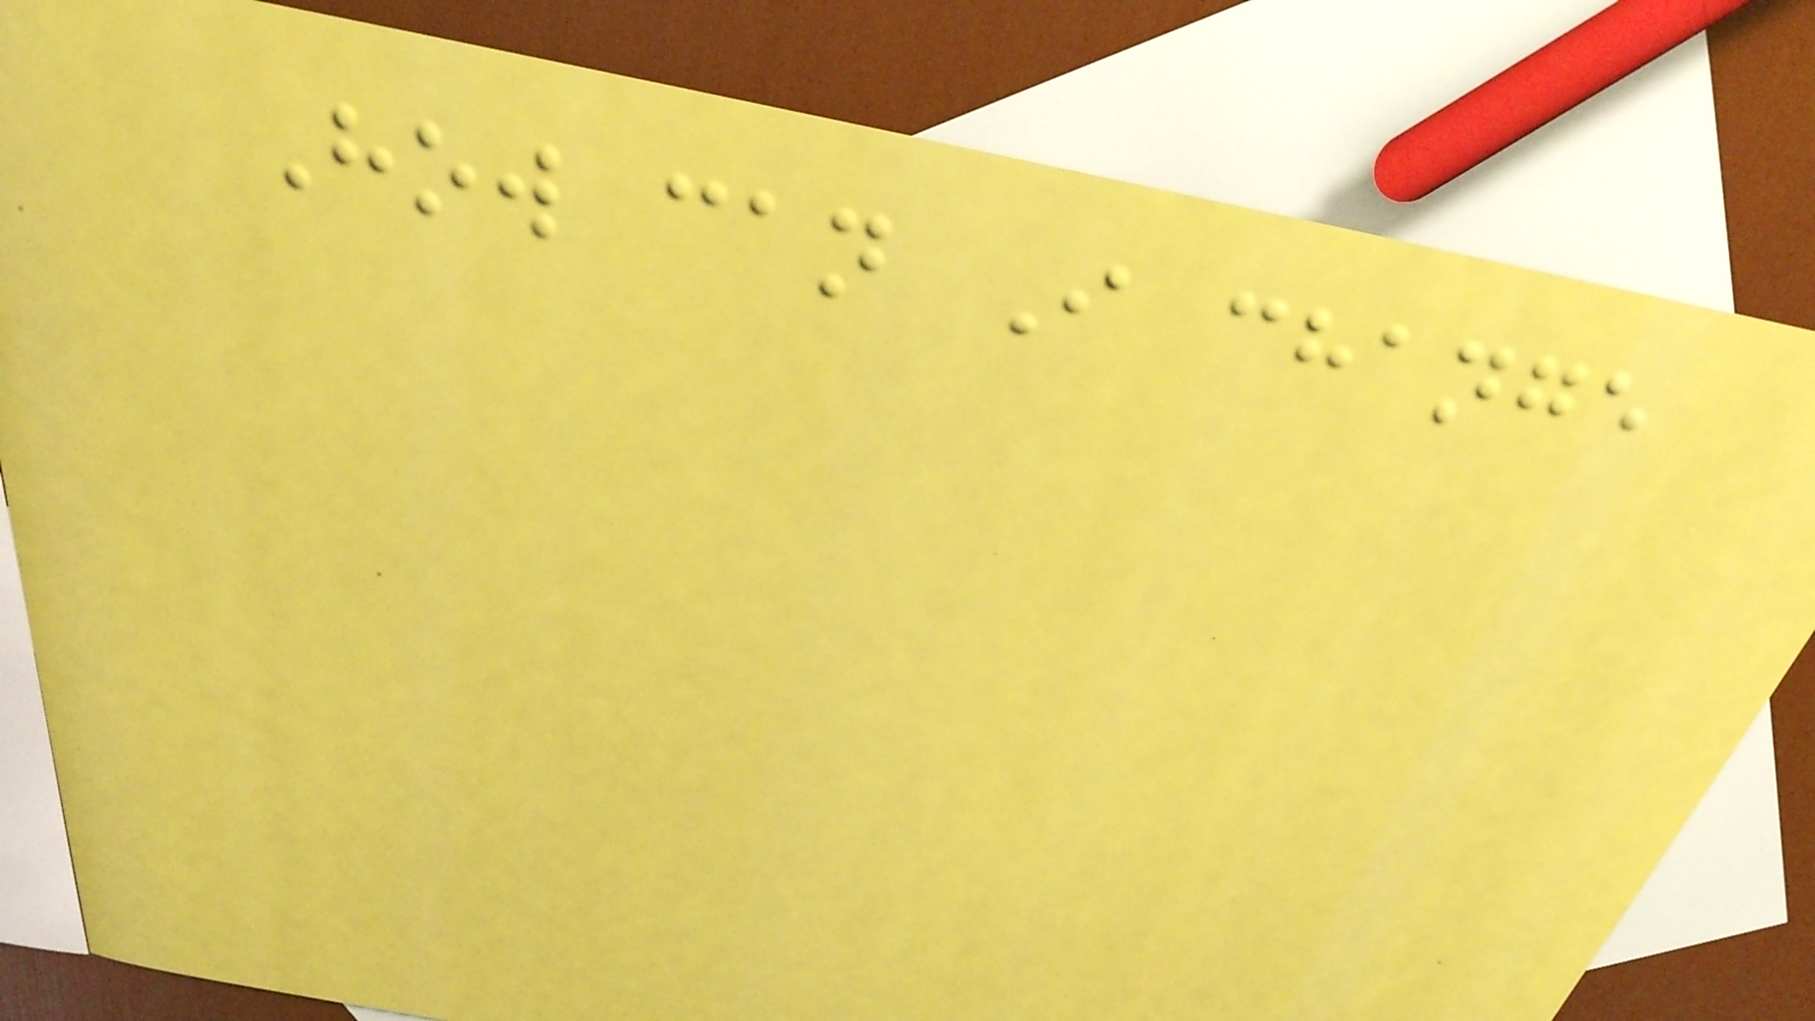How can I change
